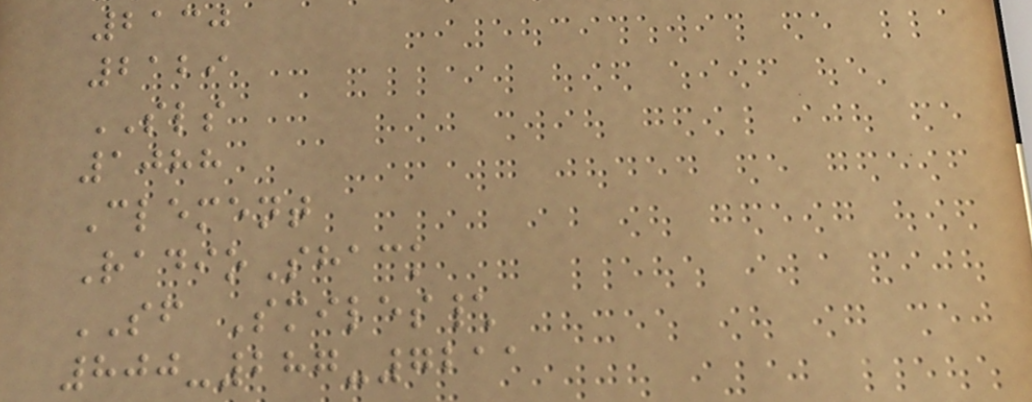2130
2129
SLS
1088
Clement
RadioShack
SF Smiles\
800-287-7211
